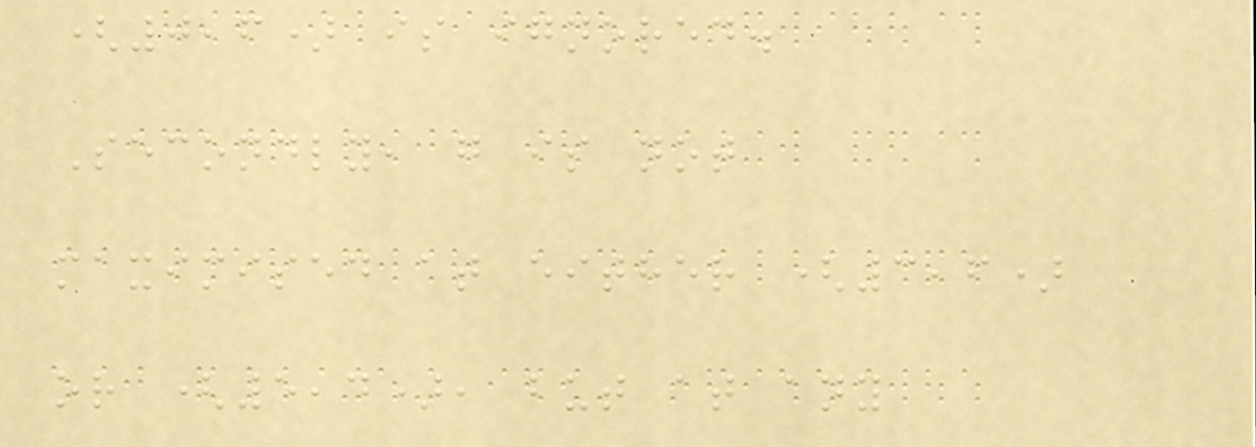(0,6) is ignored.
Secondly, g is not
maximised at either (3,6)
or (5,4), but at any
